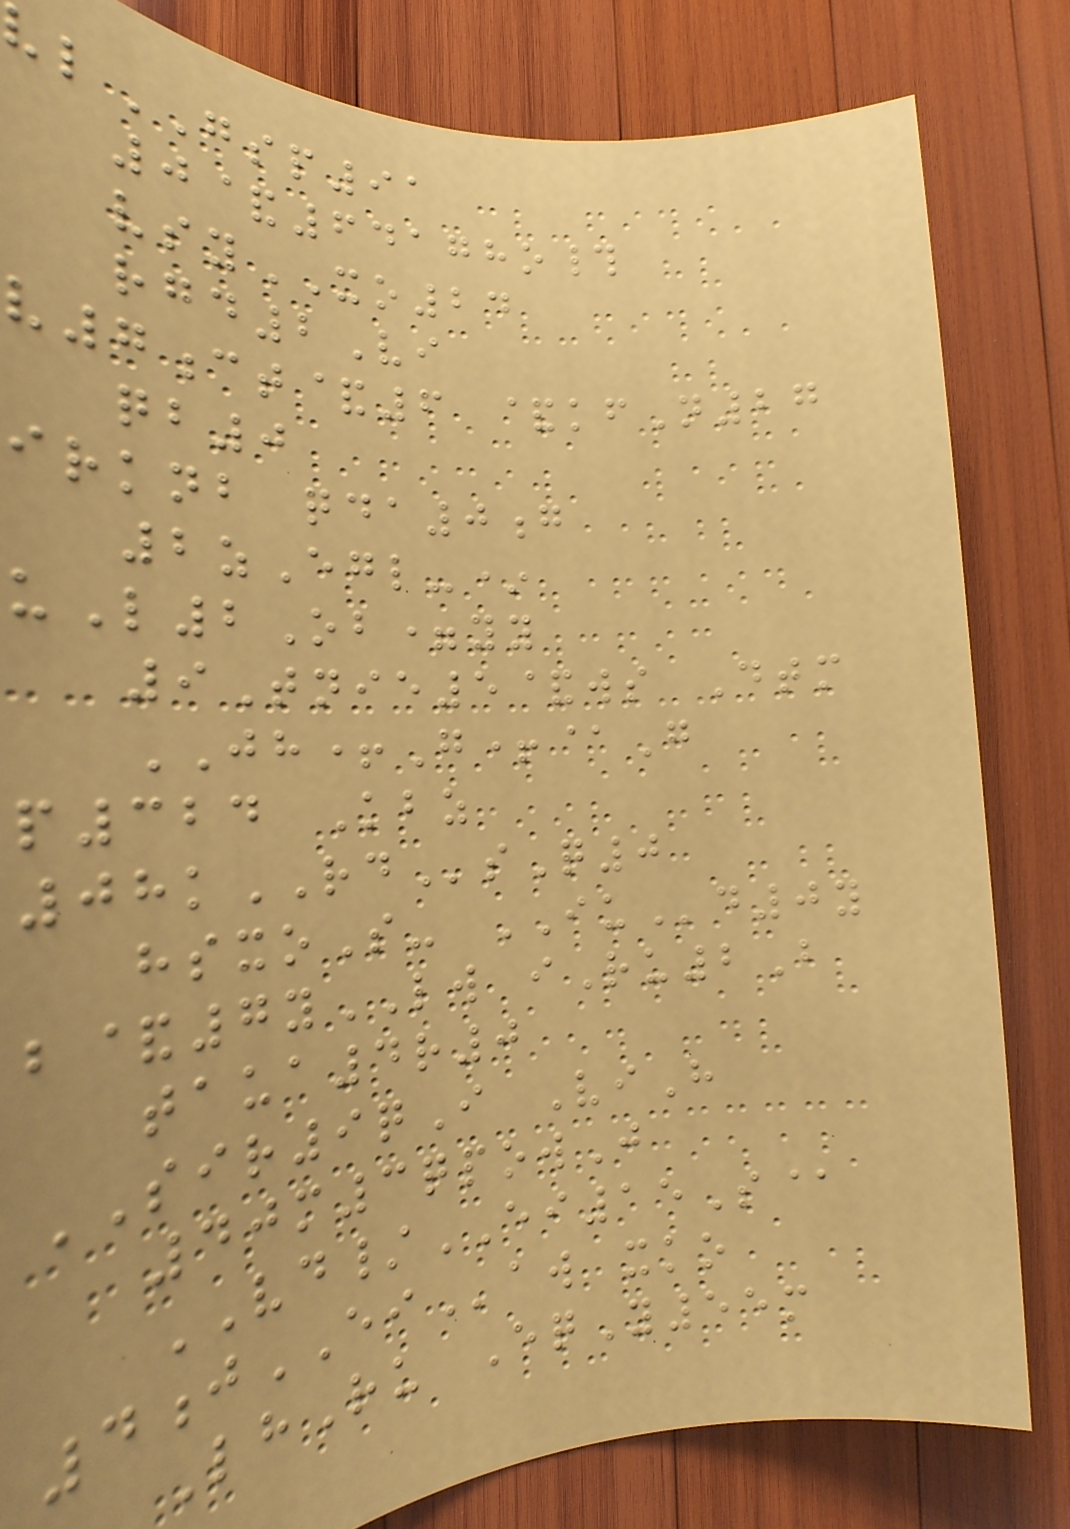vlGSP91
0&64178o#
vsyXO24
rgd2Vi
v7ct&6 &kfN27
qb0
irknb qda0g
2zEgl-*
uL2Ob=yy
9Tnie5&ws Dtm
JH+G+@G
p324 Kbz
08kRDsQ0
hsxoS- IUd0y
b&7yLW iRu2B
taua4r0
SIR9qI ViH
40m3qpowJ
VD/EI15S@
4jEIaw xko
LhRu EqY55m
